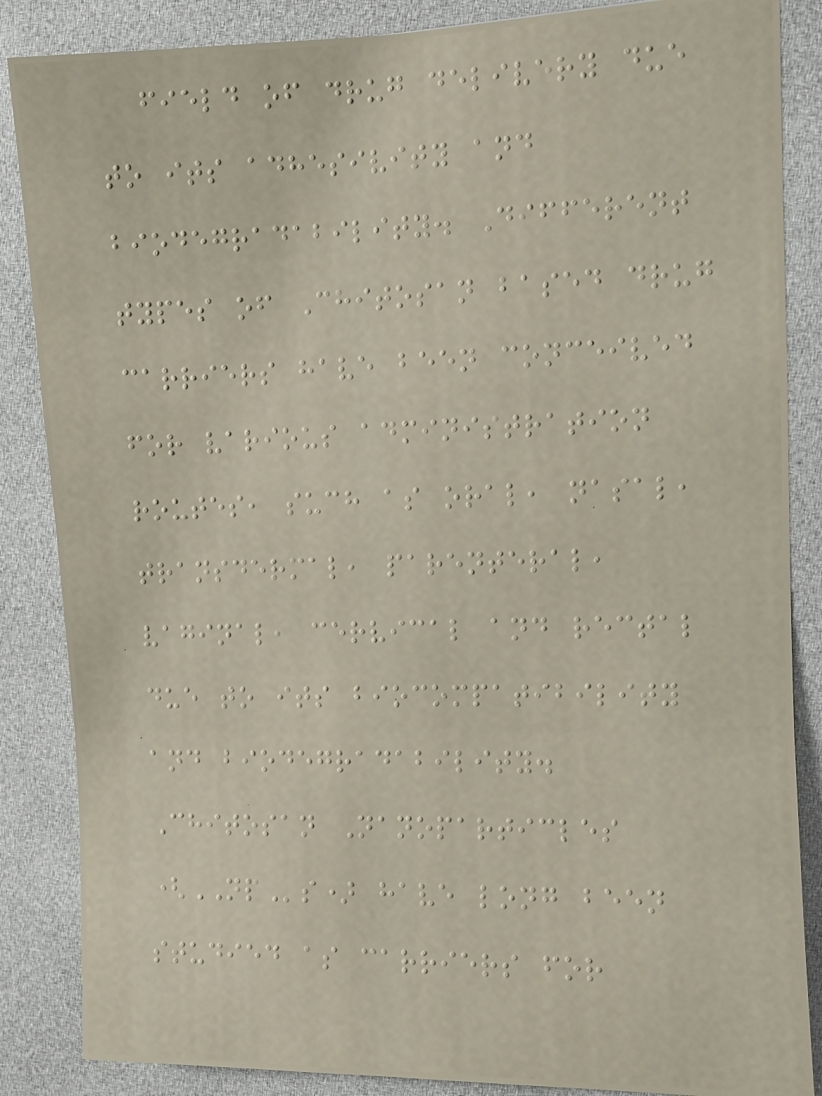field of drug delivery due
to its adhesivity and
biodegradability. Different
types of Chitosan based drug
carriers have been conceived
for various administration
routes, such as oral, nasal,
transdermal, parenteral,
vaginal, cervical and rectal
due to its biocompatibility
and biodegradability.
Chitosan Nanoparticles
(NPs) have long been
studied as carriers for
